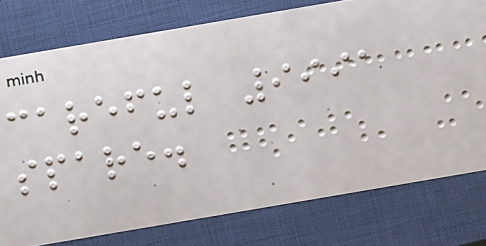careful 9991
spare.
